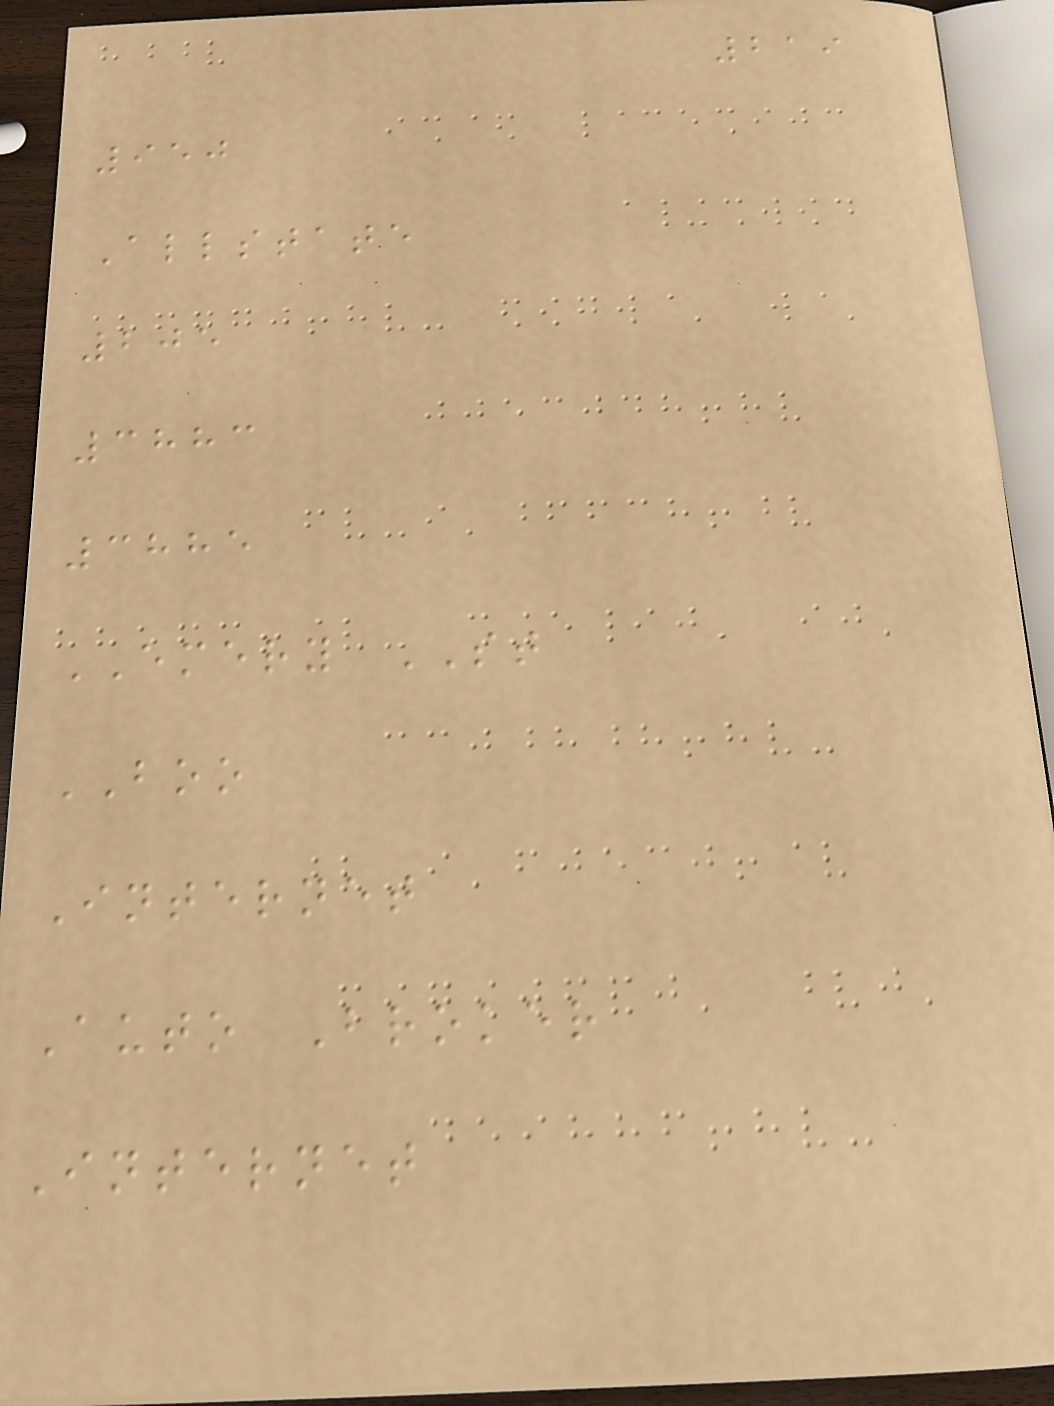219
950
Allstate
205
3883
3885
EMERY ST
BOO
Internet
Auto Broker
Internet
